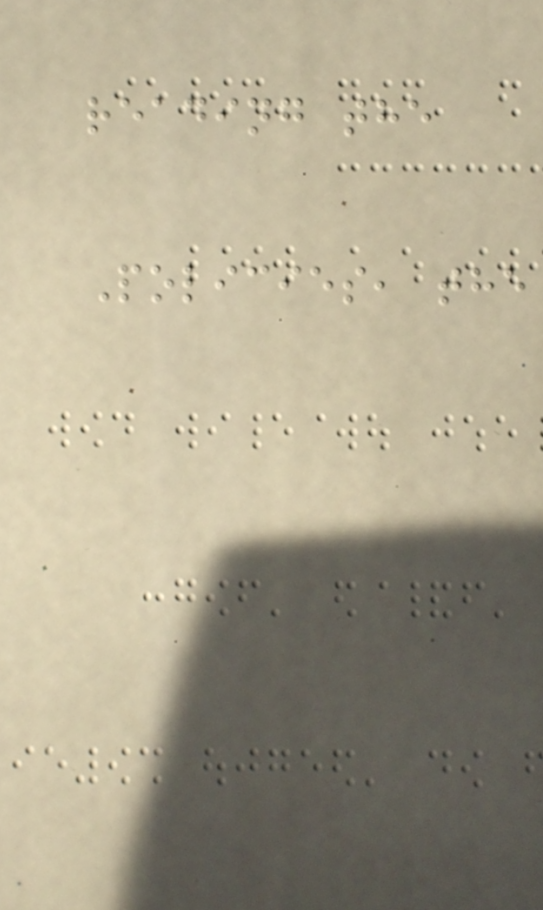reading the
Policies, the
